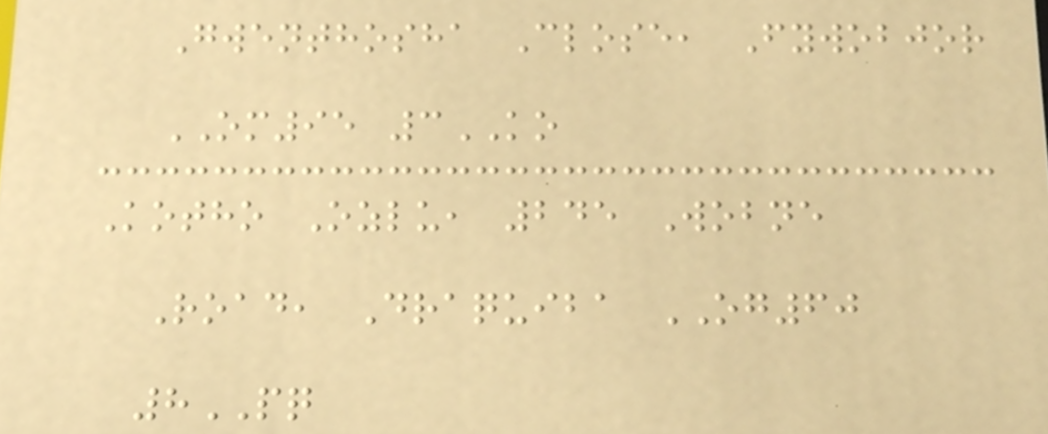Gwenthosha Close, Fywobjor
OM95 3KO
Kotho Ozlu, 245 Wobne
Road, Draquiba OG60
8PQ
